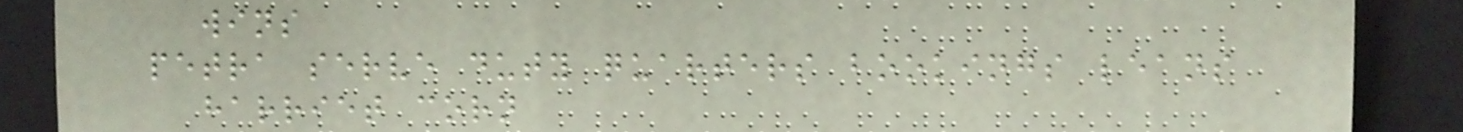wins
petra serve duty quarters bookings leans
harriet corn
